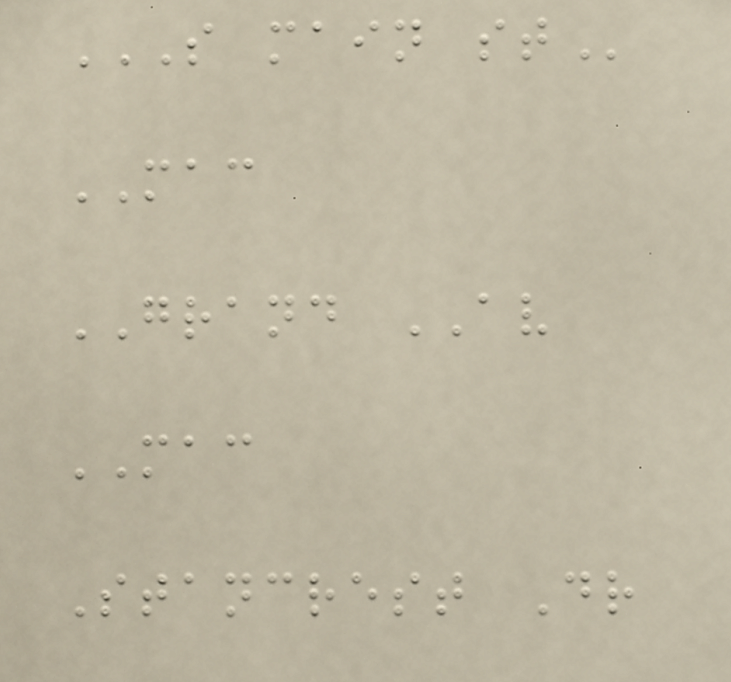S MAIN ST
MAC
GRAND AV
MAC
Stancrest Dr
